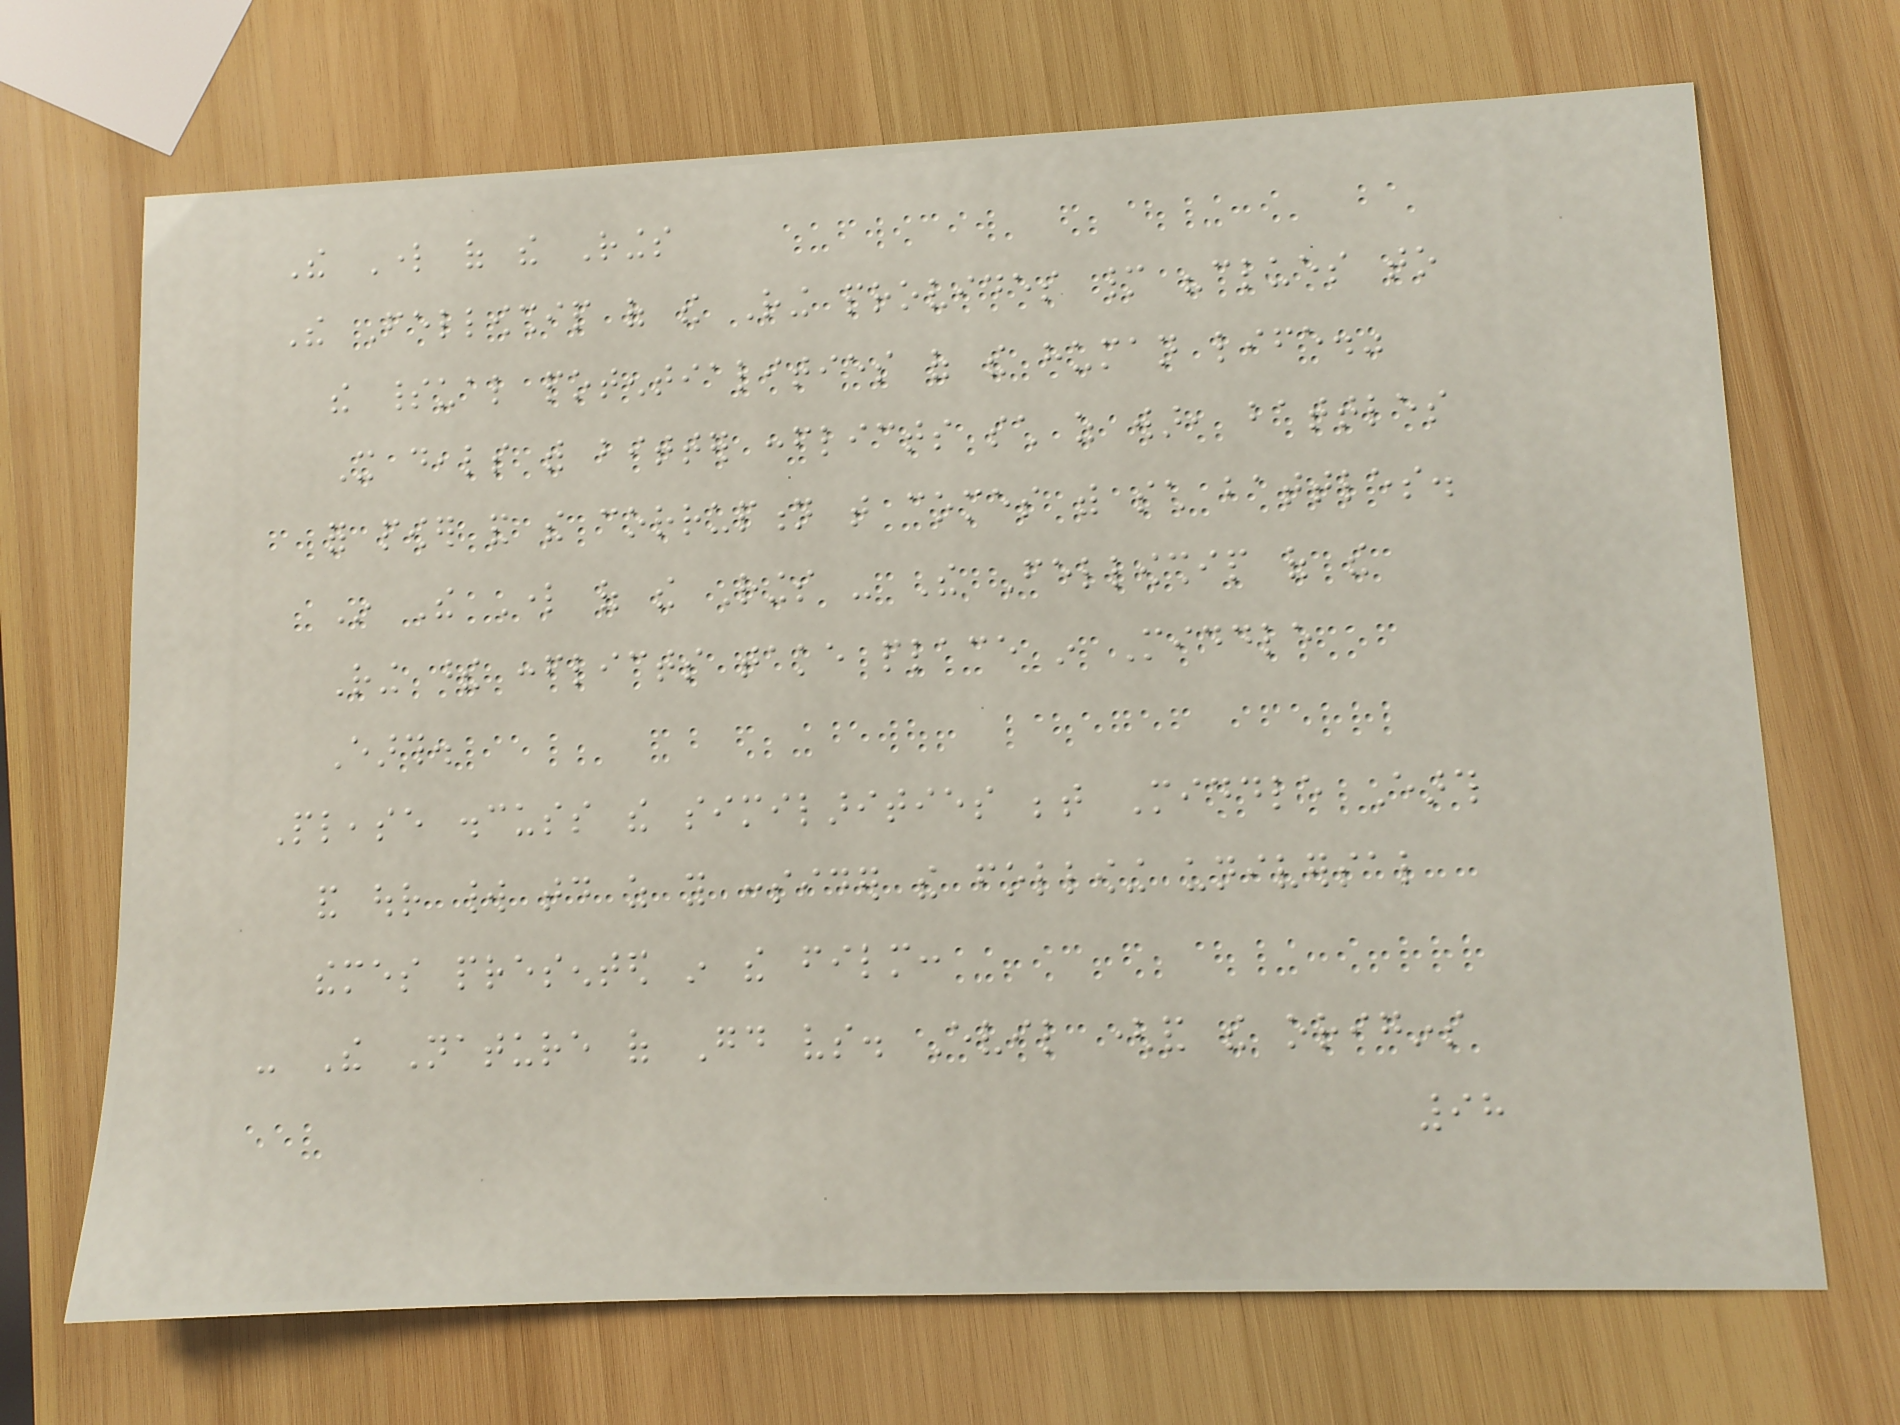The Lord of the Rings
The Fellowship of the Ring provides many "clues to
the spiritual potentialities of the human life."
It deals with bitter conflicts such as war, battles
for power and the corruption that comes with such battles.
In The Lord of the Rings - The Fellowship of the
Ring these conflicts take place in Middle
Earth.
Please discuss the similarities between Middle Earth
and our world today as you consider the following universal
themes presented in the film:
- The Nature of Good vs. Evil (and the origins
98
